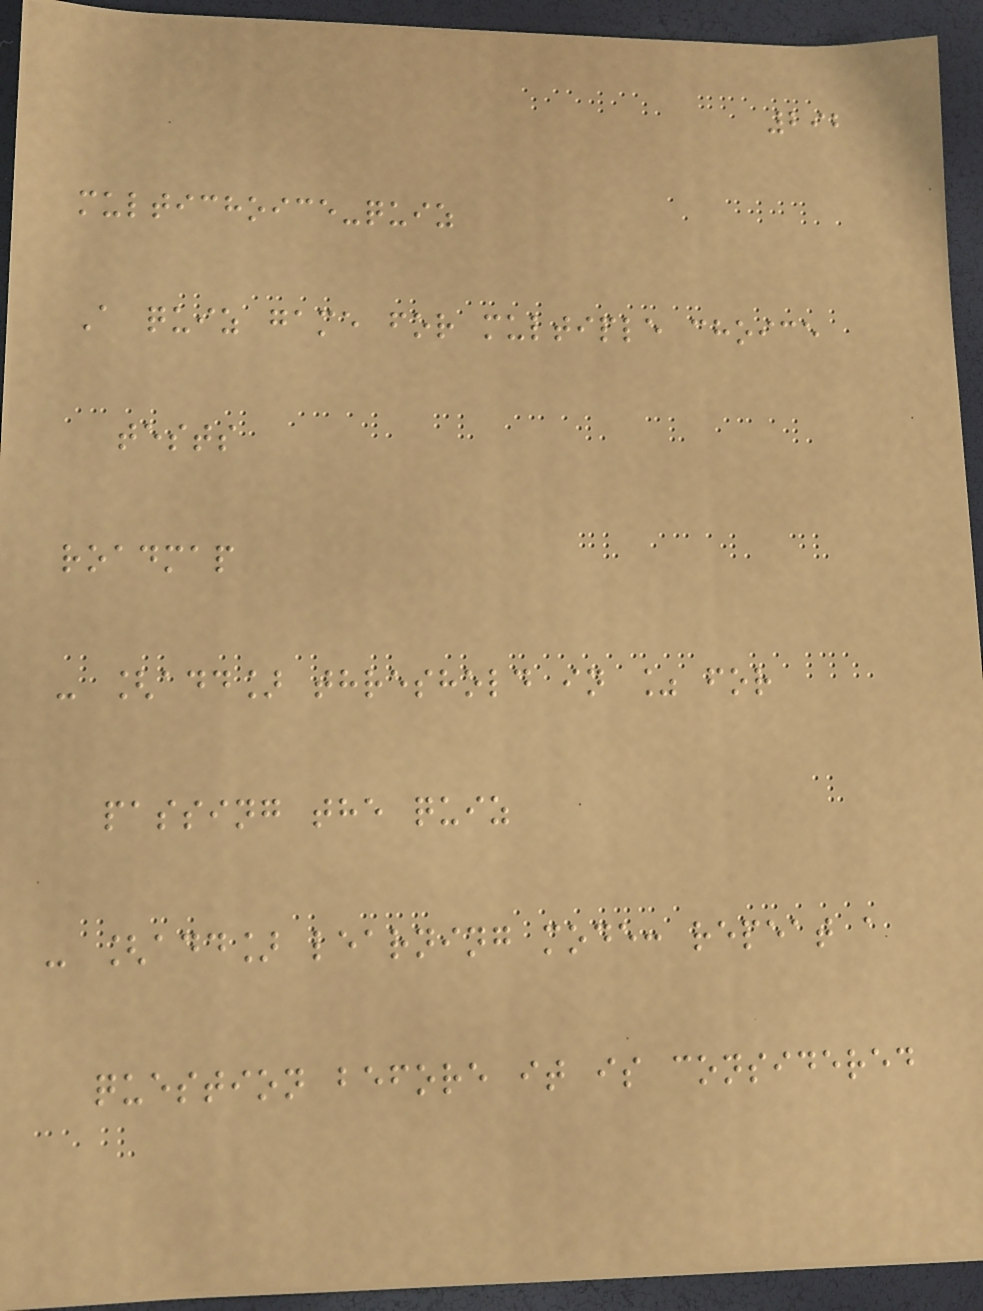292
multichoice-quiz
A quiz game for multiple choice
tests
roadmap
- [add] threshold in % for
passing the quiz
- [add] learning mode: repeat a
question before it is considered
